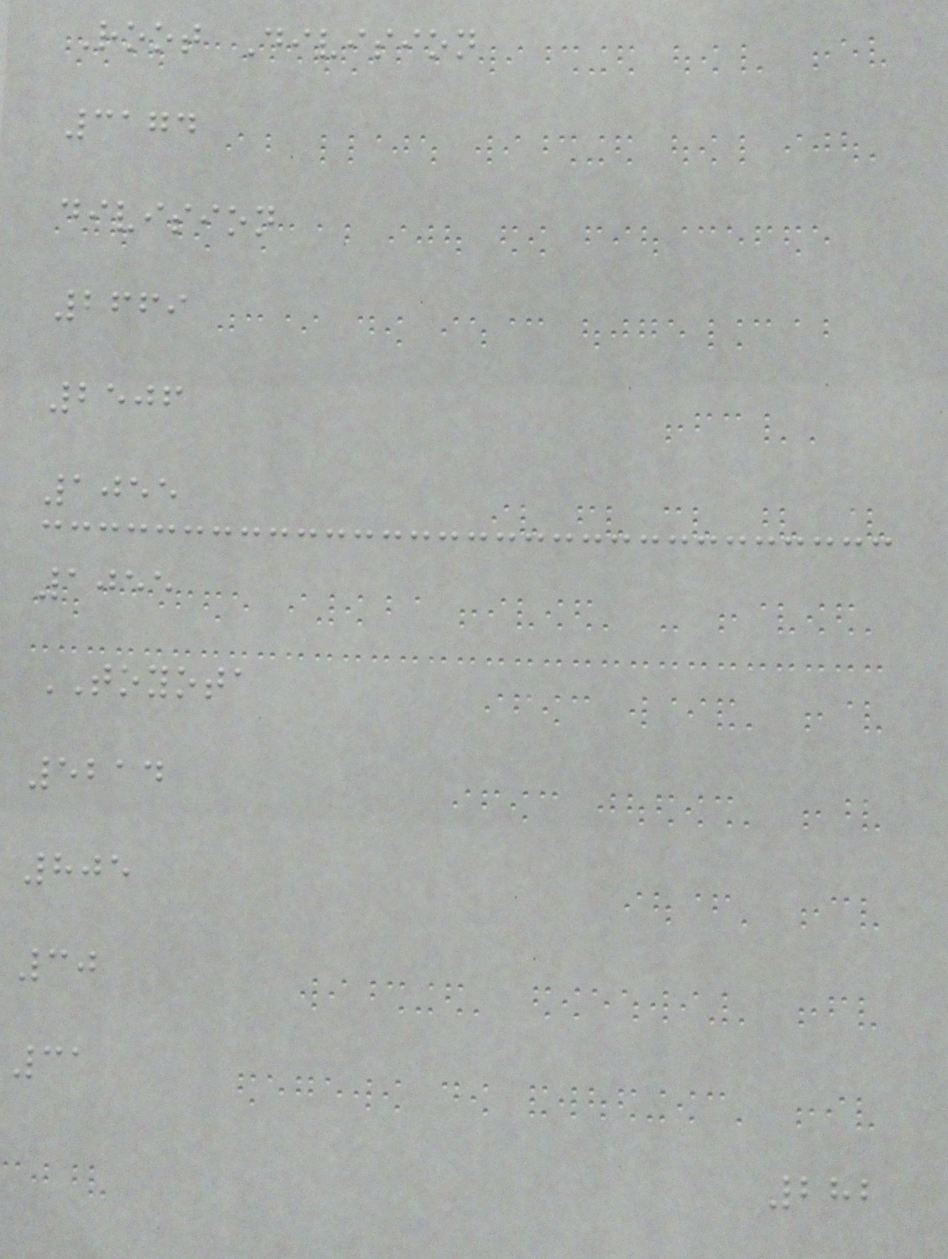Root Division
3174
division
2669
2506
1055
1055
TOYOTA
5214
805
30
31
282
